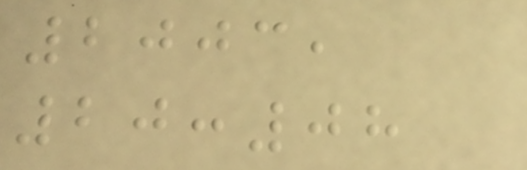2003,
20:08
